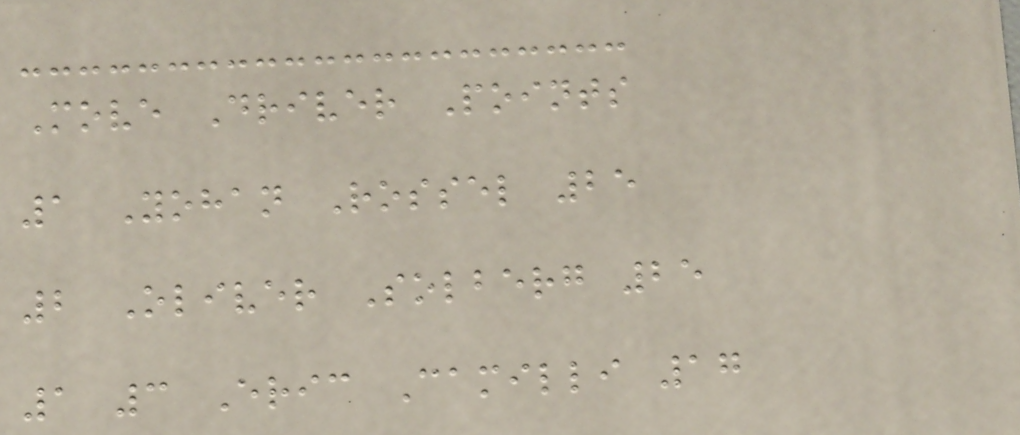Move Driver Points
1 Yohan Rossel 25
2 Oliver Solberg 25
1 3 Eric Camilli 17
